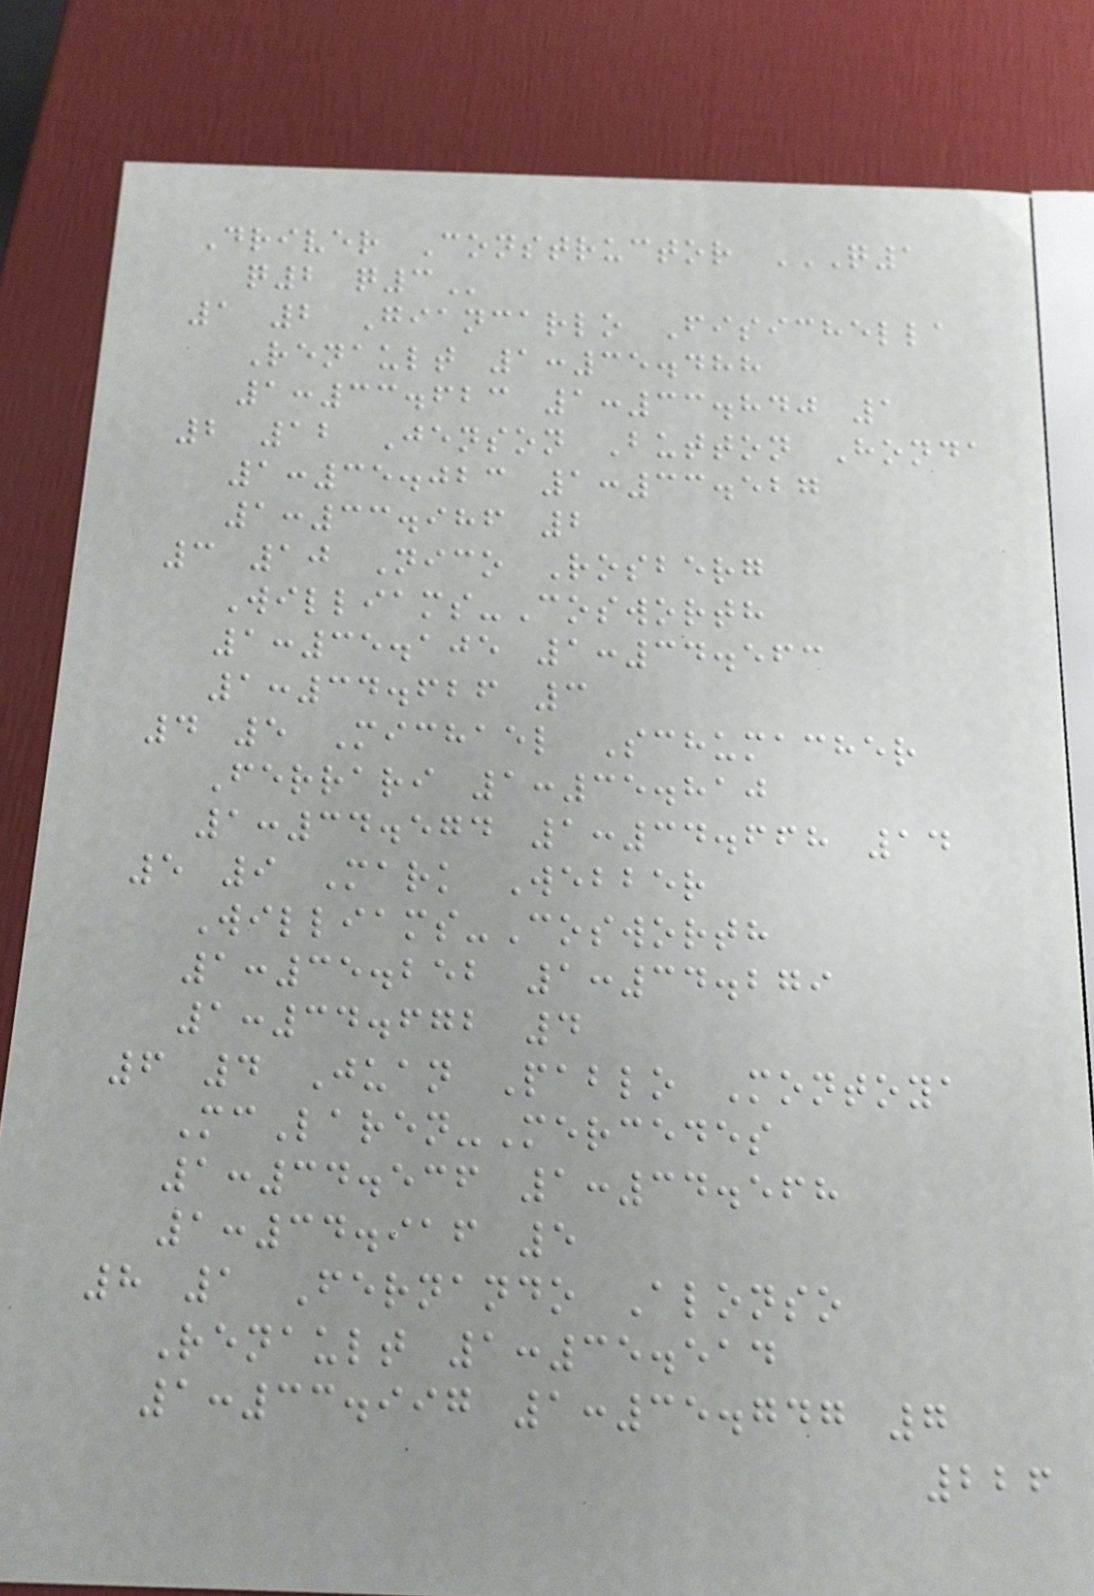Driver Constructor Q1
Q2 Q3
1 2 Giancarlo Fisichella
Renault 1:35.488
1:33.623 1:33.840 1
2 12 Jenson Button Honda
1:35.023 1:33.527
1:33.986 2
3 10 Nico Rosberg
Williams-Cosworth
1:35.105 1:34.563
1:34.626 3
4 5 Michael Schumacher
Ferrari 1:35.810
1:34.574 1:34.668 14
5 9 Mark Webber
Williams-Cosworth
1:35.252 1:34.279
1:34.672 4
6 4 Juan Pablo Montoya
McLaren-Mercedes
1:34.536 1:34.568
1:34.916 5
8 1 Fernando Alonso
Renault 1:35.514
1:33.997 1:35.747 7
226
